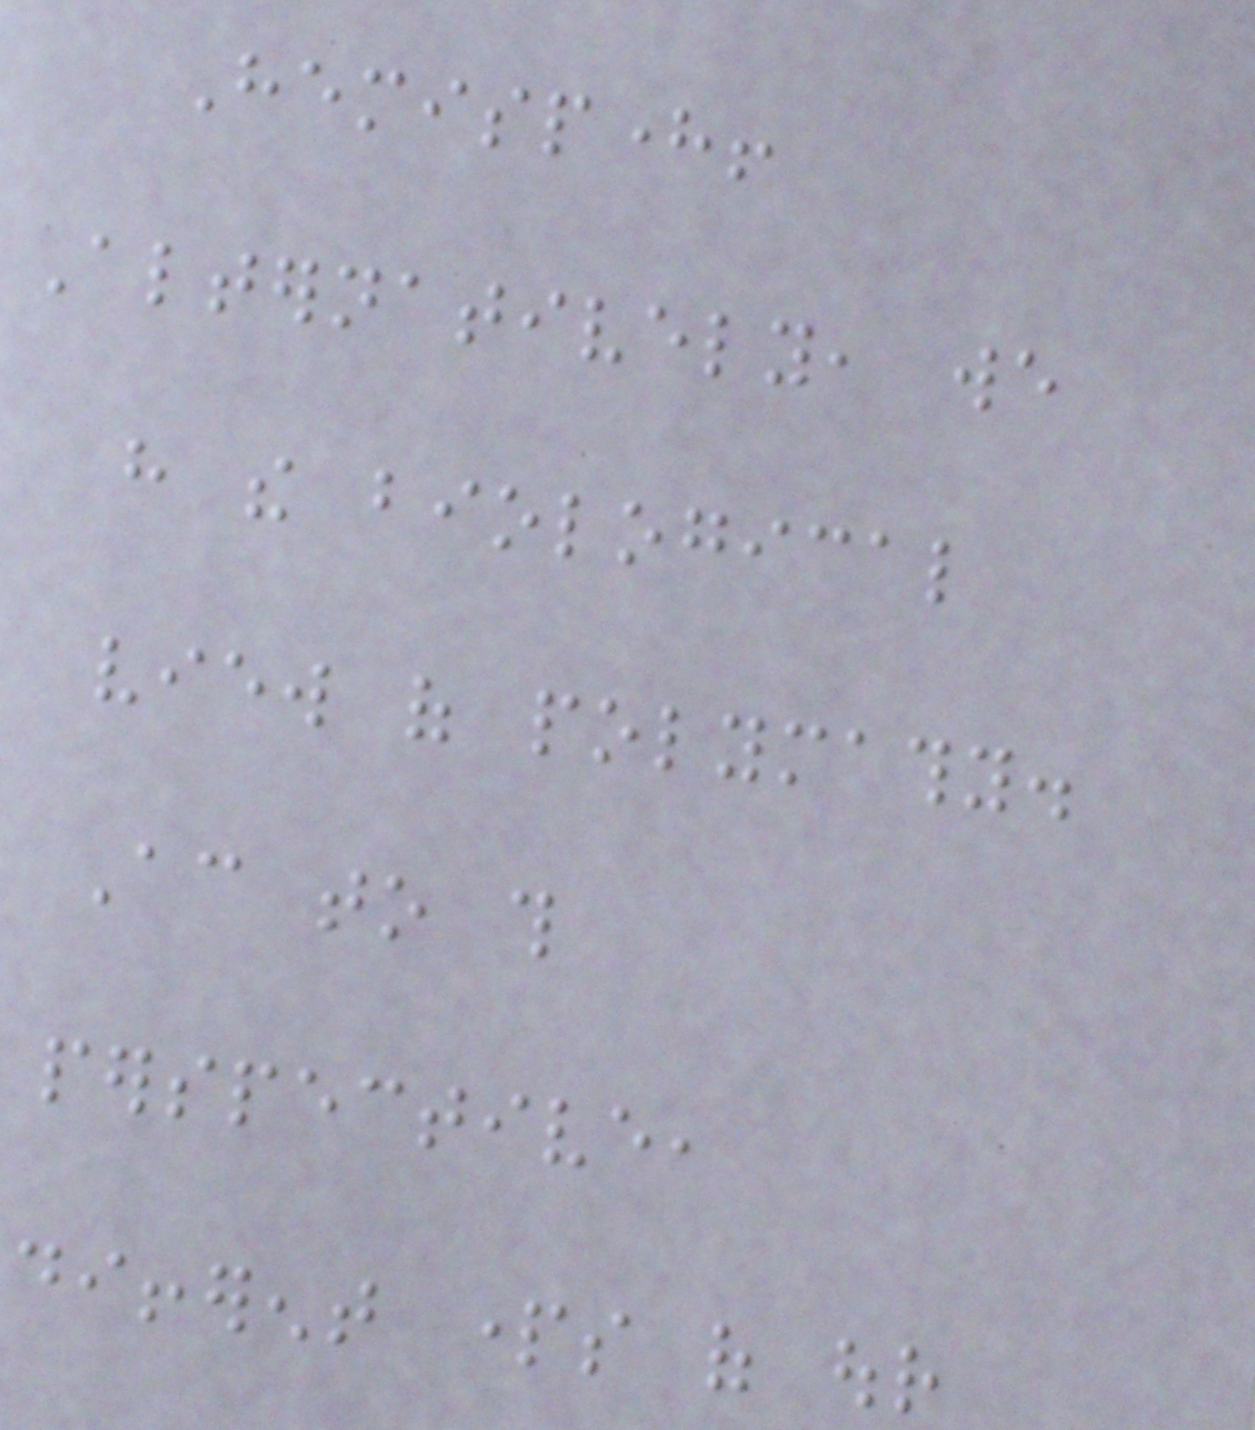Hemisphere!
Alternatively, we
have the biological
view of polymathy.
According to this
perspective,
different parts of our
